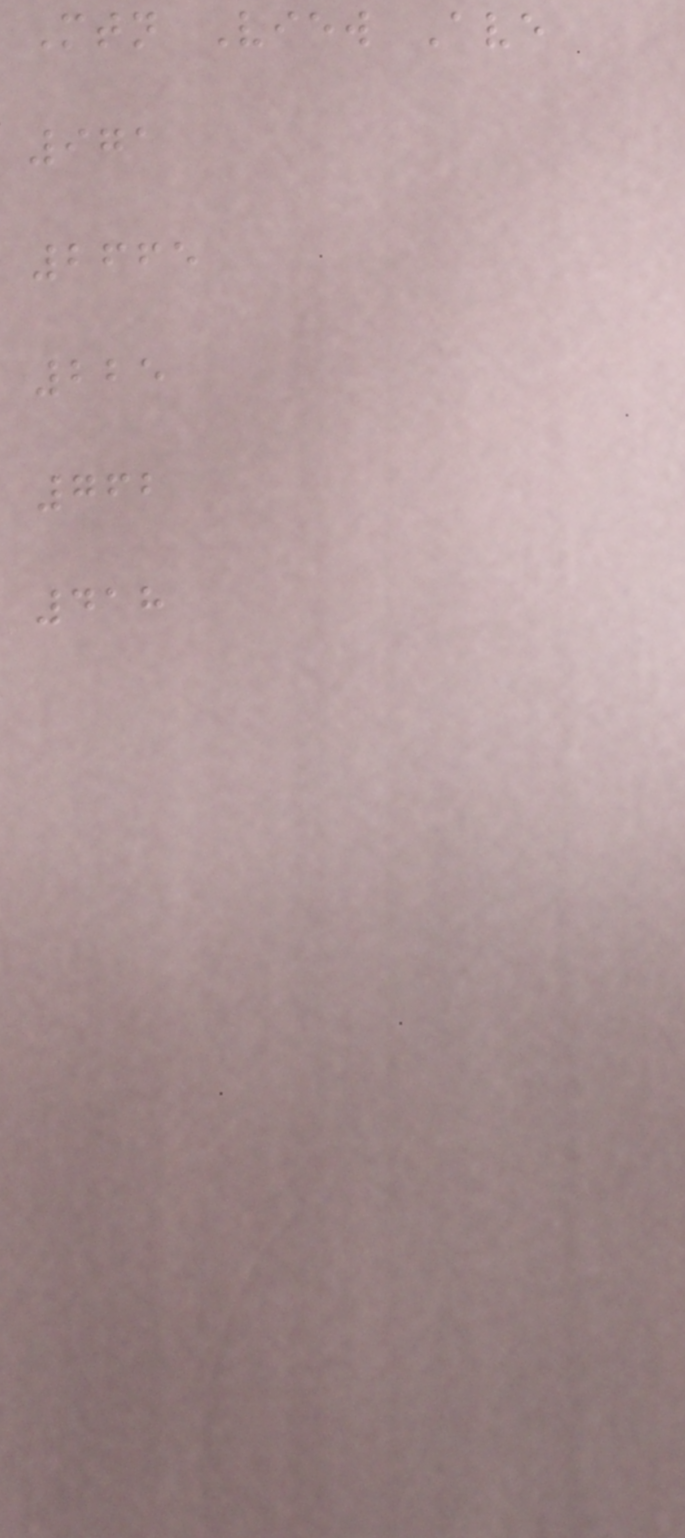Mtn View Ave
971
2665
225
762
418
